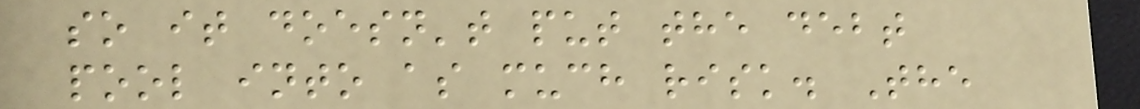so it doesn't put the debt
pool into as much risk. The
